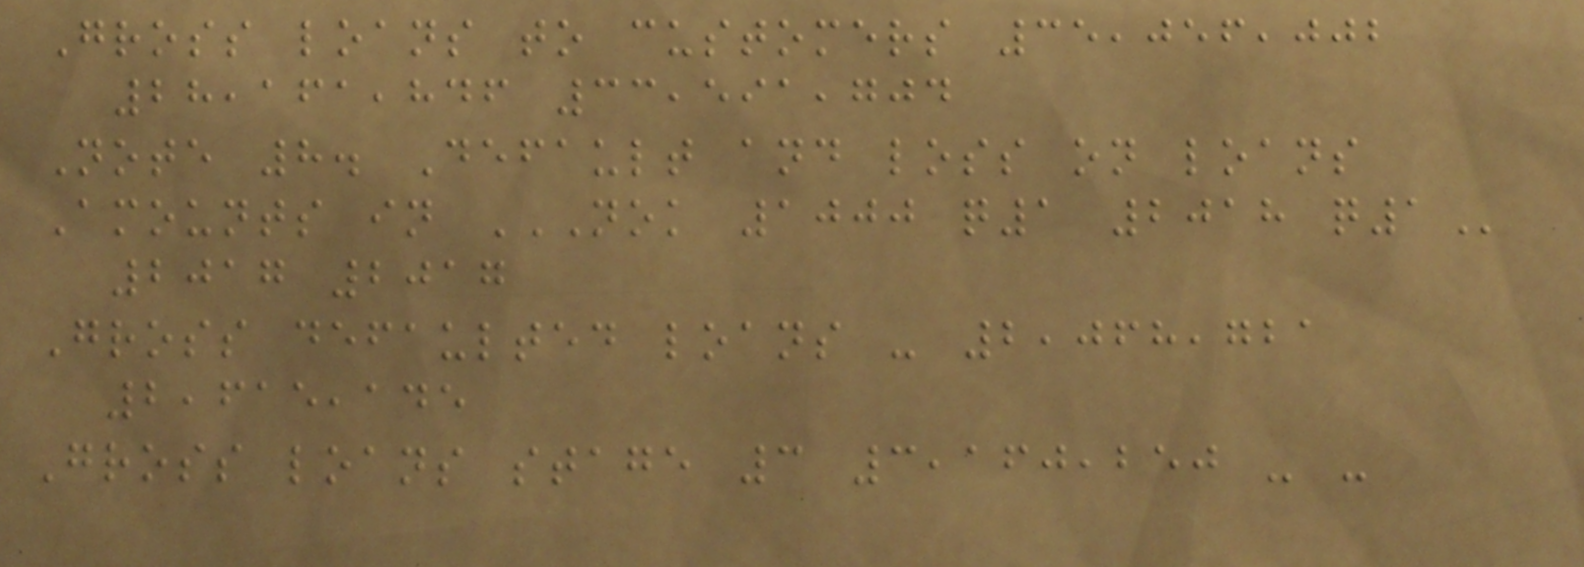Gross loans to customers 35,056,002
28,161,846 33,591,704
Note 8. Default and loss on loans
Amounts in NOK 1000 Q1 2018 Q1
2017 2017
Gross defaulted loans - 2,068,721
2,615,145
Gross loans stage 3 3,160,250 - -
